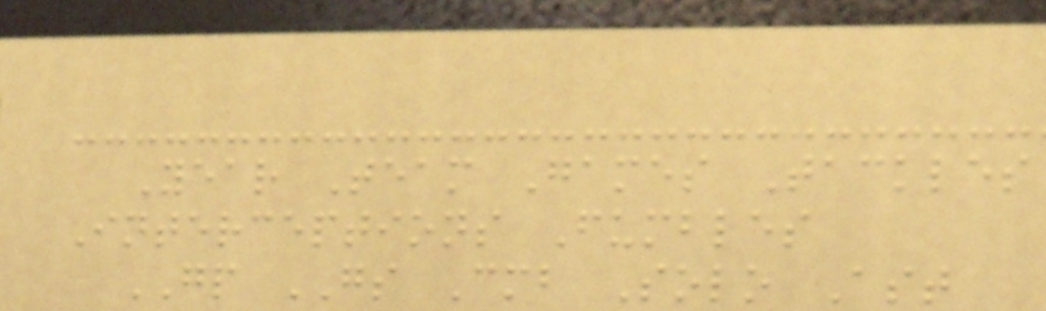Year Team Games Tackles
Interceptions Fumbles
GP GS Cmb Solo Ast
